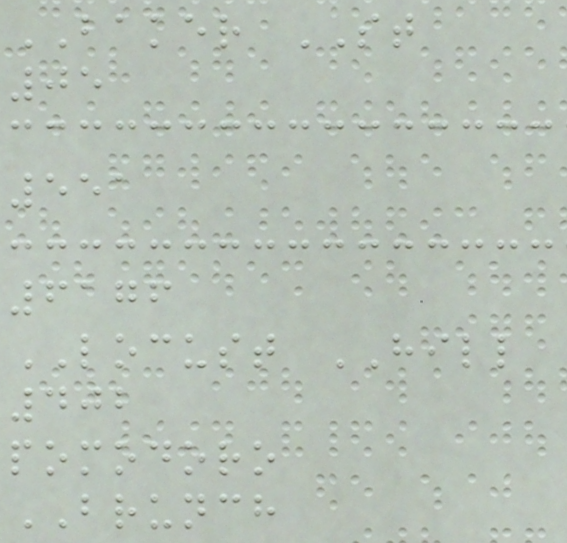BAKER ST
05
551
6176
LOCUST HILL
402
pomodoro
BRUNCH
